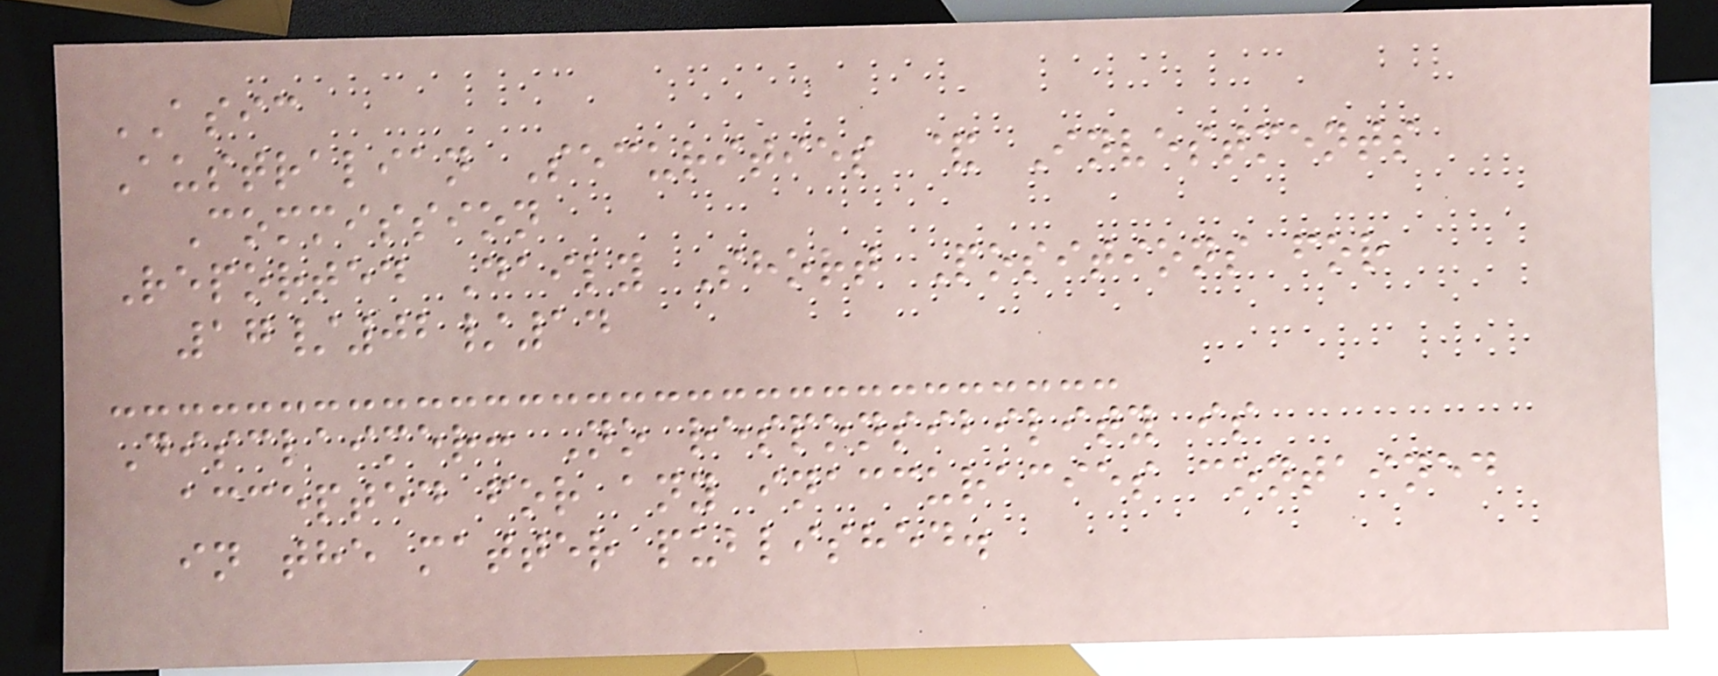ASIC
Australian Securities & Investments
Commission
Reported Daily Short Positions for
17/02/14
Disclaimer: No responsibility is
accepted for any inaccuracies contained
in the matter published.
